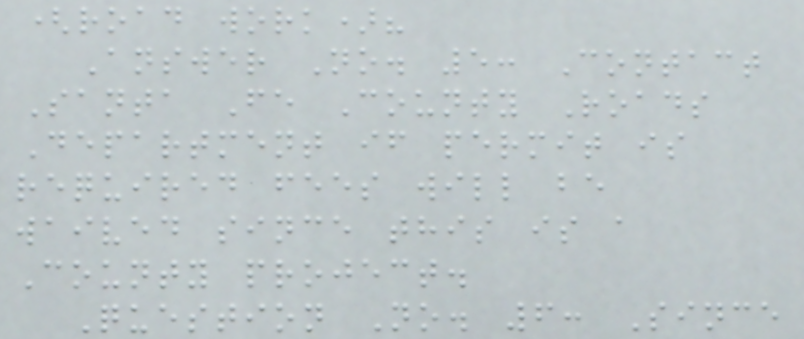(road work)?
Answer No. 5: Contact
Santa Fe County Roads
Department if permit is
required fees will be
waived since this is a
County project.
Question No. 6: Since
